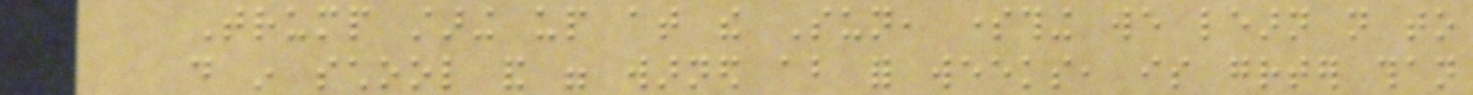Trump staring up at the Sun, something we learn not to
do in school and were warned about for weeks, is greater than
